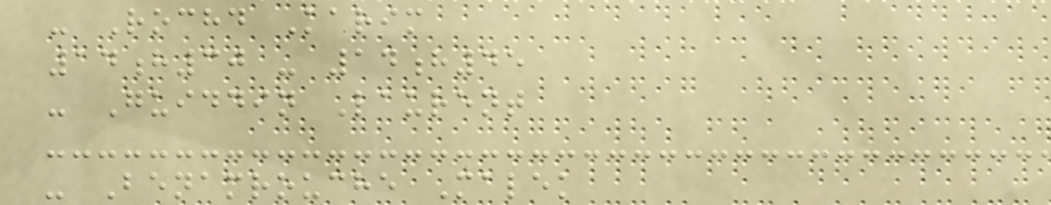- Rochd Karim
14h30 - 14h45
- Guiddin Laurent
- Benamrouche Malek
